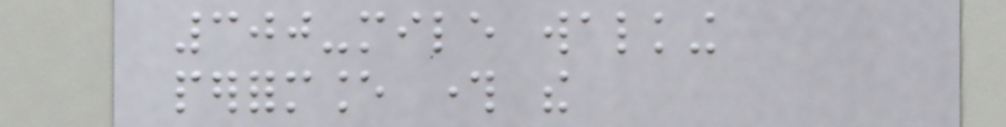300-mile walking
performance through the
